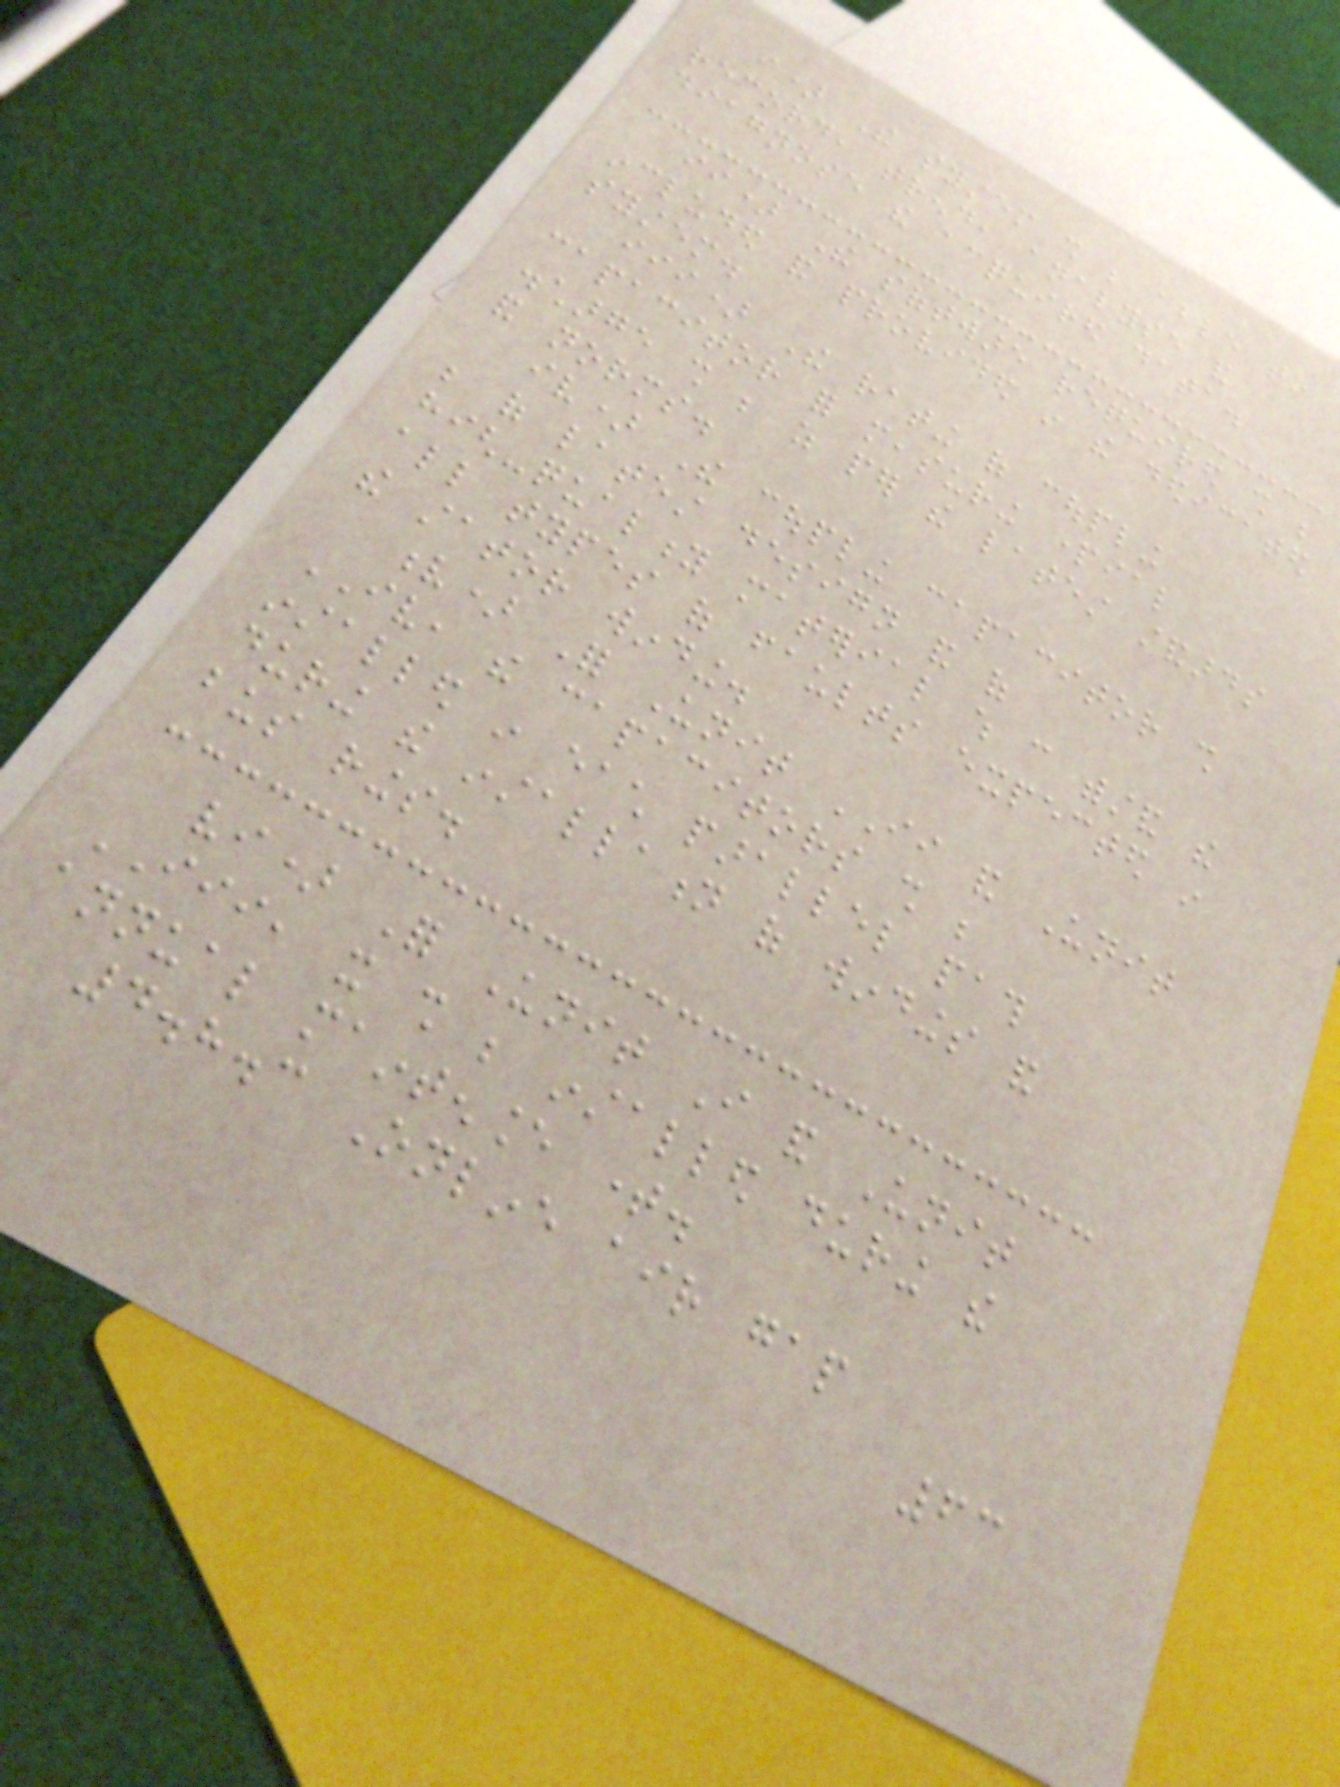i) The system shall be able to
record, trend, analyse and
diagnose the acquired data.
ii) The software required shall be
included and provided in the dedicated
system.
iii) The rating of coupling
capacitor for measuring partial
discharge shall be as per the latest standards
and norms.
iv) The coupling capacitor shall
be of latest design and of
high-quality material which can withstand the
all types of faults expected in
the stator winding.
v) For Unit II and Unit
IV, the capacitors shall be
installed in each parallel path
during the installation of windings and
bus rings.
vi) For Unit I and Unit
III, it shall be installed during the
annual maintenance time.
4.8.3 Online air gap
63
